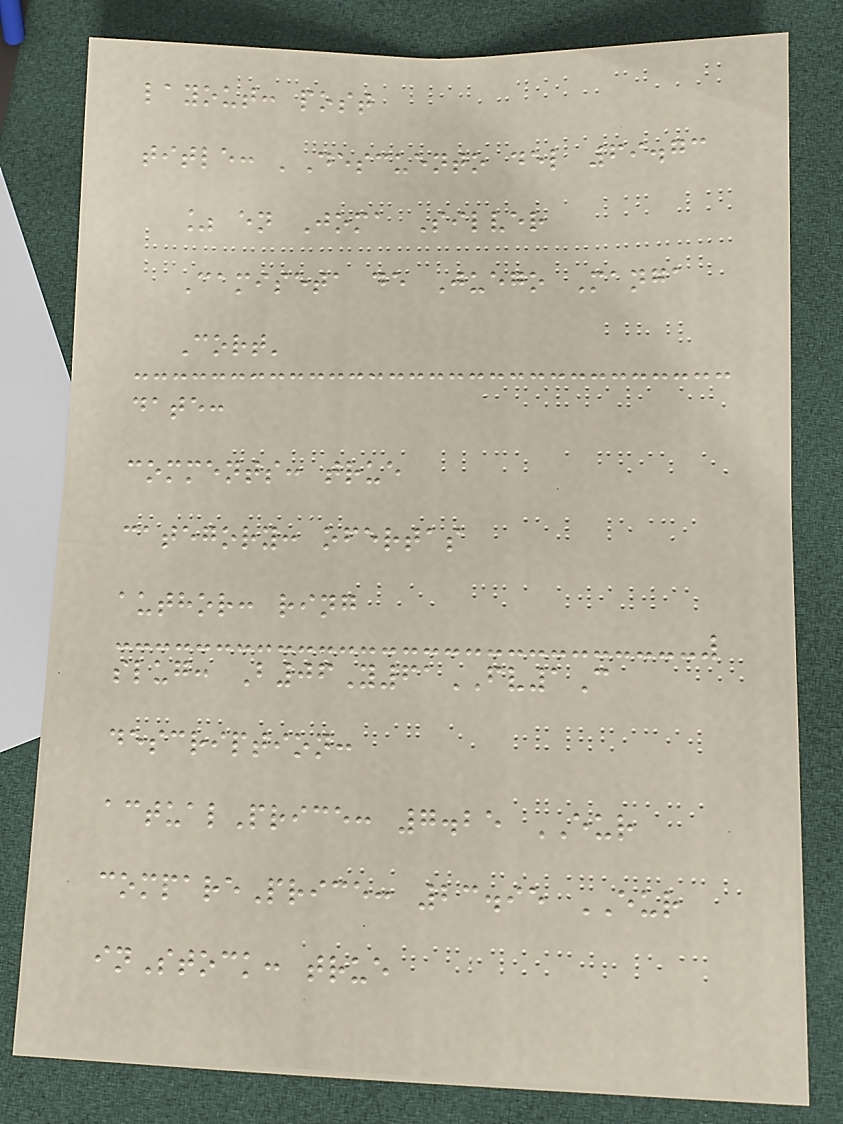layout: post
title: 'Descuento del 69.73
% en Joma Silver
Camiseta de Juego Manga
Cort'
date:
comments: true
category: ofertas
author: ring
slug: B06Y61FV1C
description:
actualPrice: 7.25 EUR
comparePrice: 23.95 EUR
inStock: true
